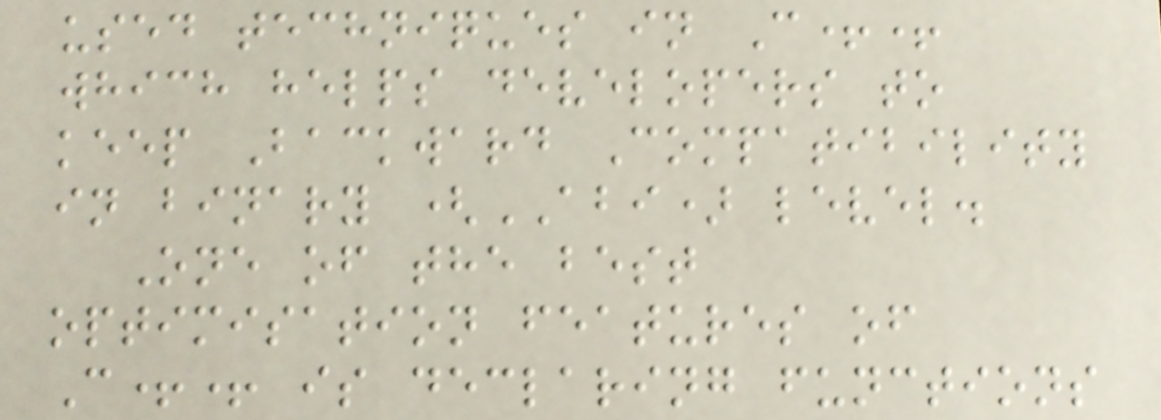used techniques in C++
which helps developers to
keep Backward Compatibility
in binary (ABI) level.
One of the best
optimisation features of
C++ is declaring functions
